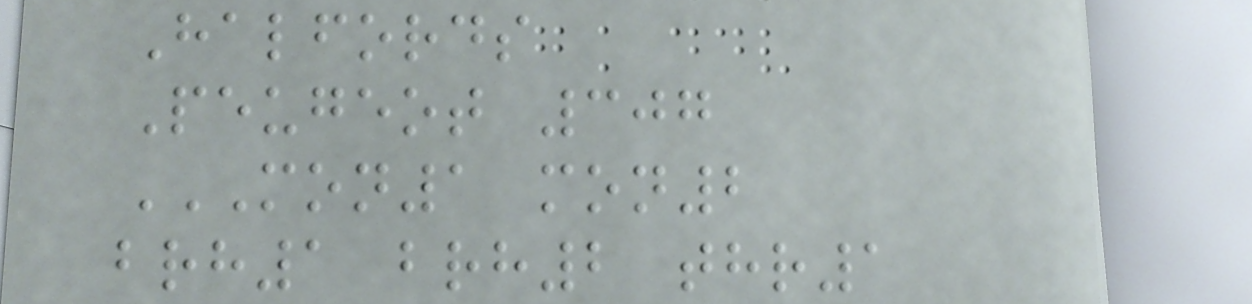Halfords
Peugeot 307
MON1 MON2
BRH1 BRH2 THR1
